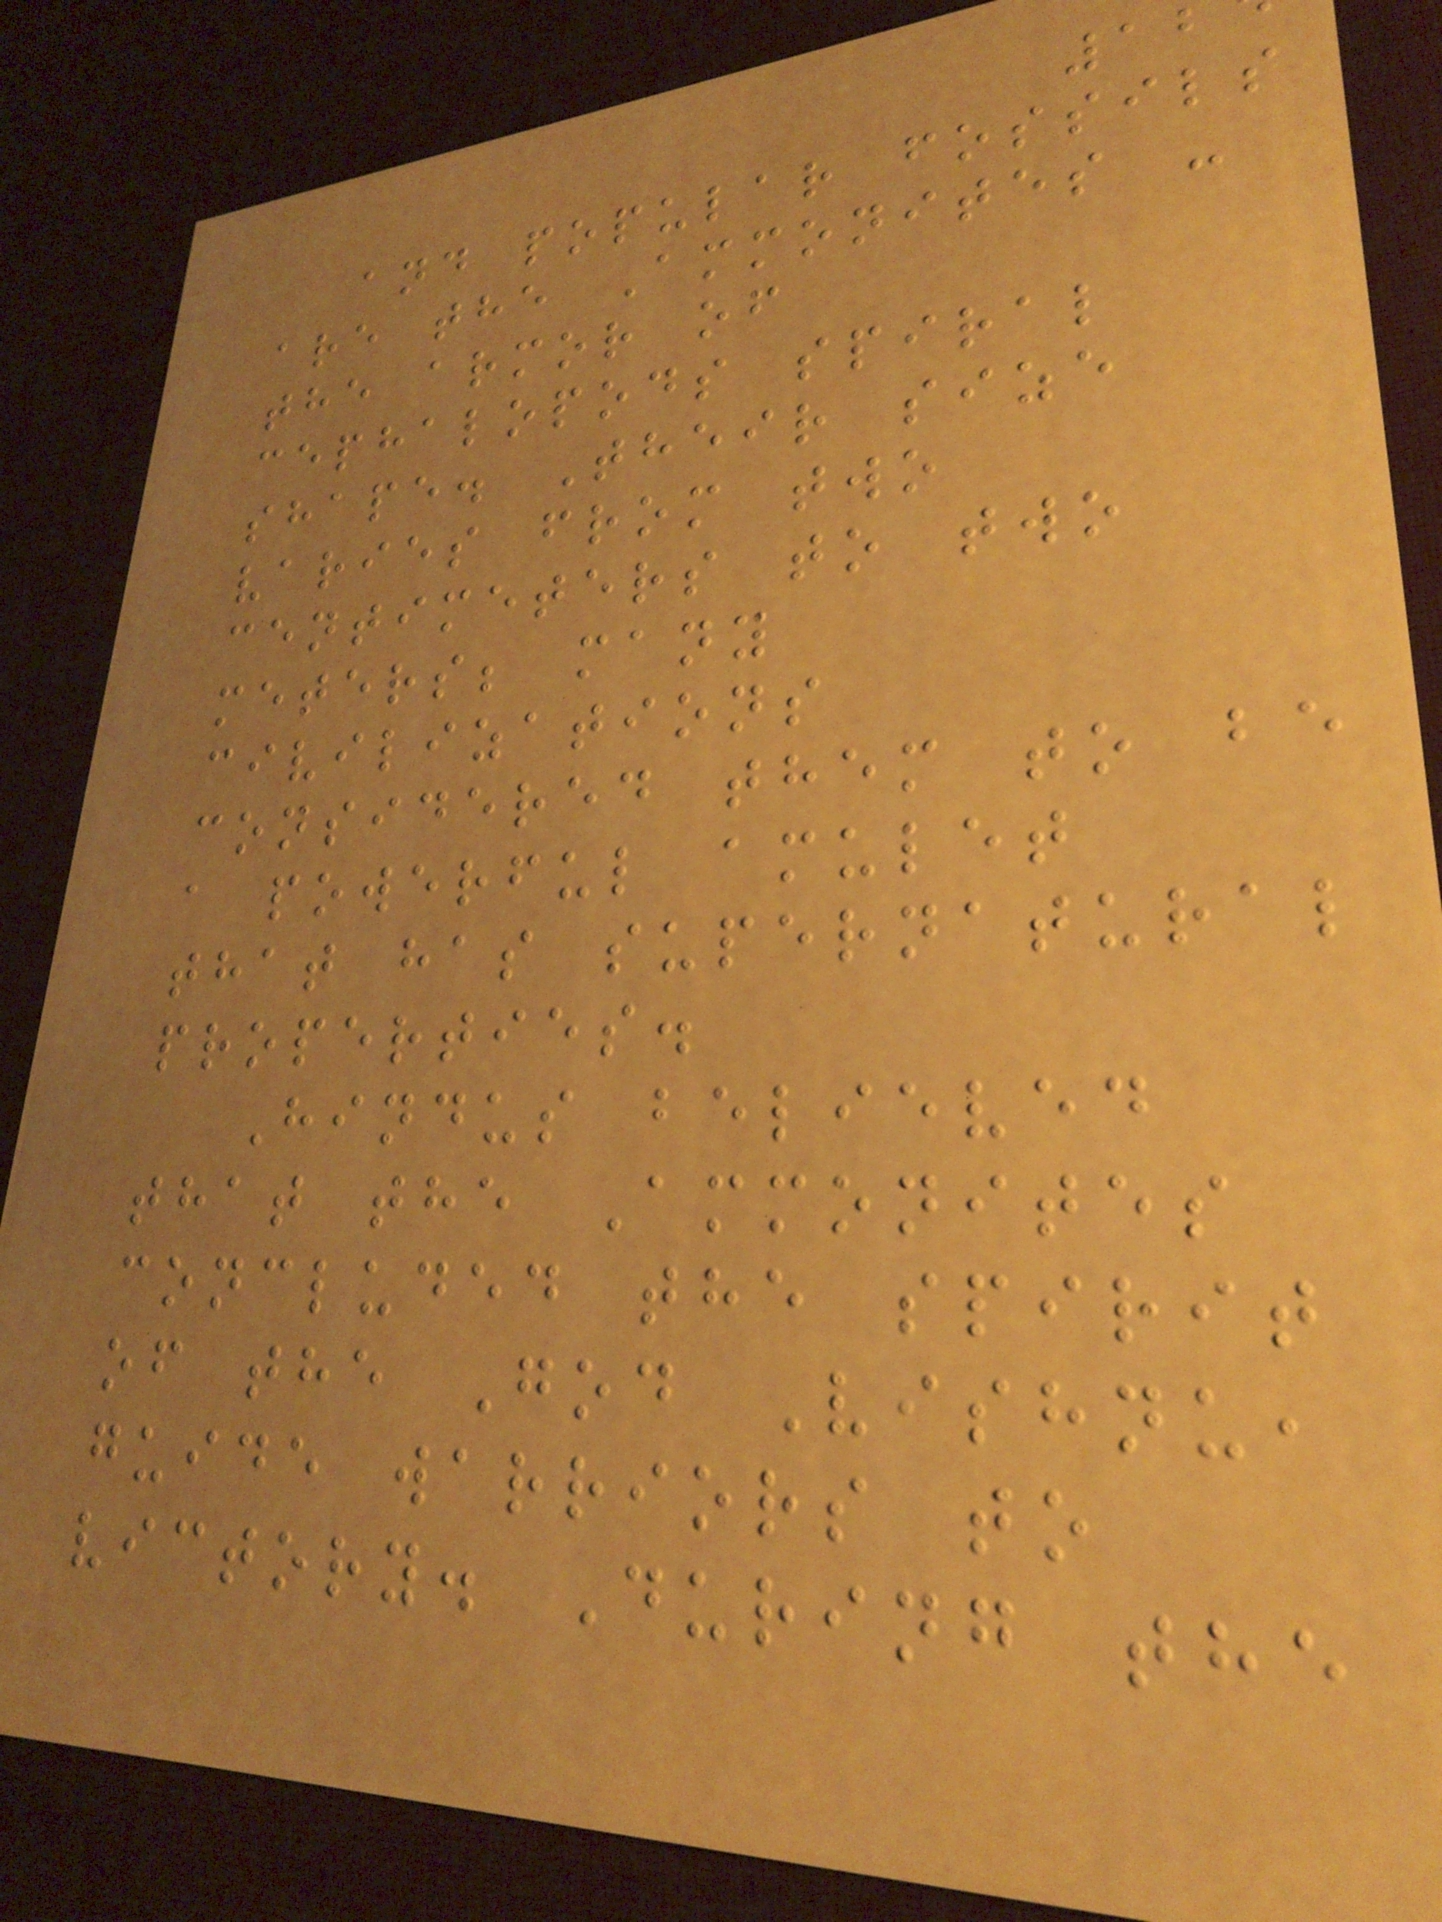and popular fossils
are the Ammonites -
the armor of
cephalopods spiral
shape. Their size
varies from two
centimeters to two
meters; many
civilizations
considered them to be
a powerful amulet
that has supernatural
properties.
Hindus believed
that the Ammonites
concluded the spirit
of the God Vishnu,
guide warriors to
victory. During the
